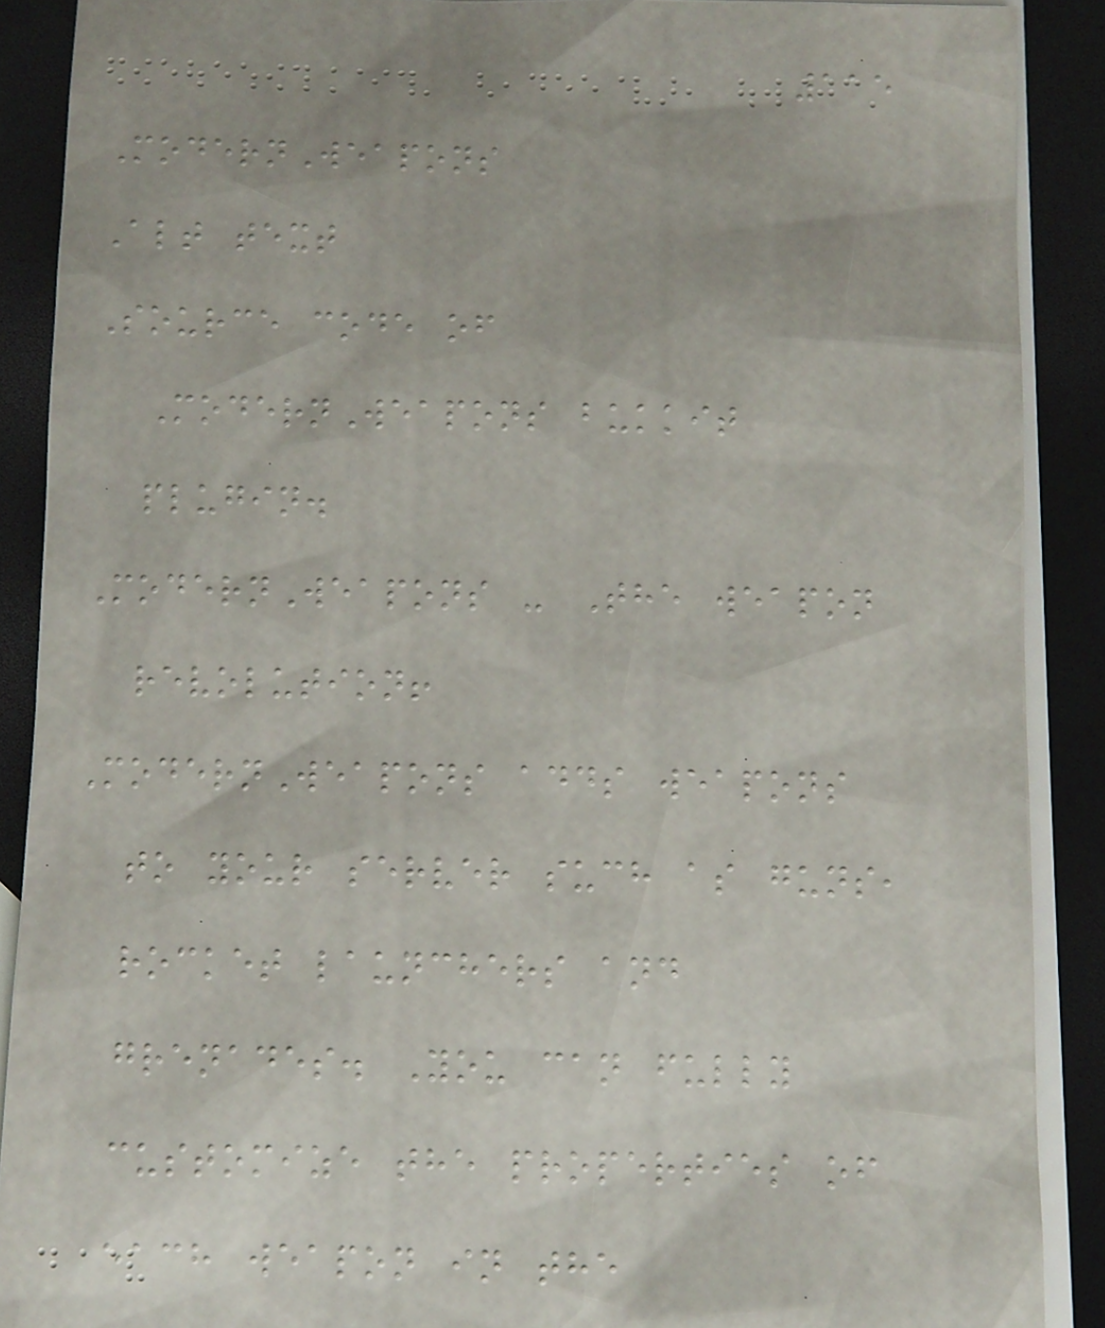115
ModernWeapons
Alt text
Source code of
ModernWeapons bukkit
plugin.
ModernWeapons - The weapon
revolution!
ModernWeapons adds weapons
to your server such as guns,
rocket launchers and
grenades. You can fully
customize the properties of
each weapon in the
